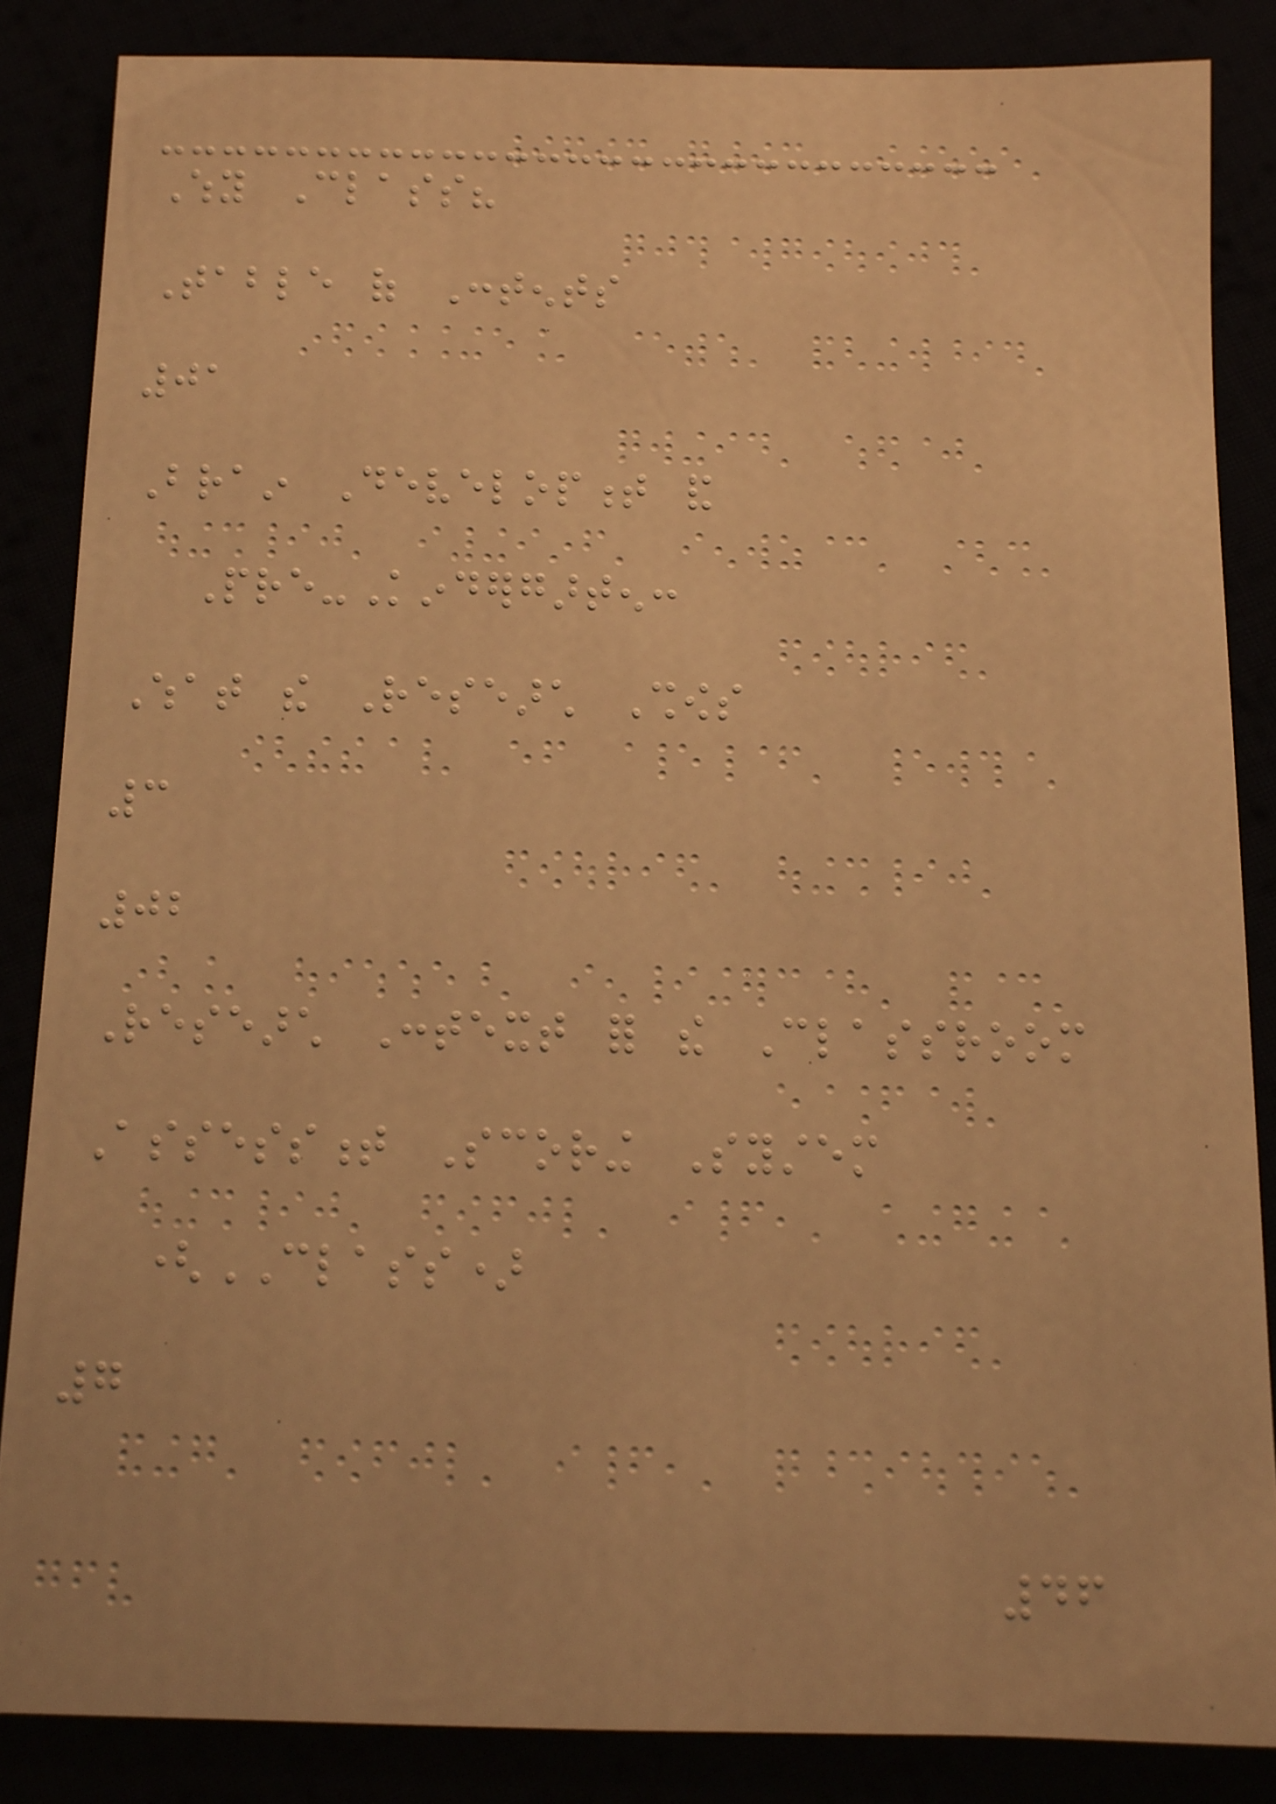Why Class?
Table of Contents
01
Brain Development and
Pre-Kindergarten:
What the Research Shows
3
02
Research Context for the Classroom
Assessment Scoring System
(CLASS)
7
46
